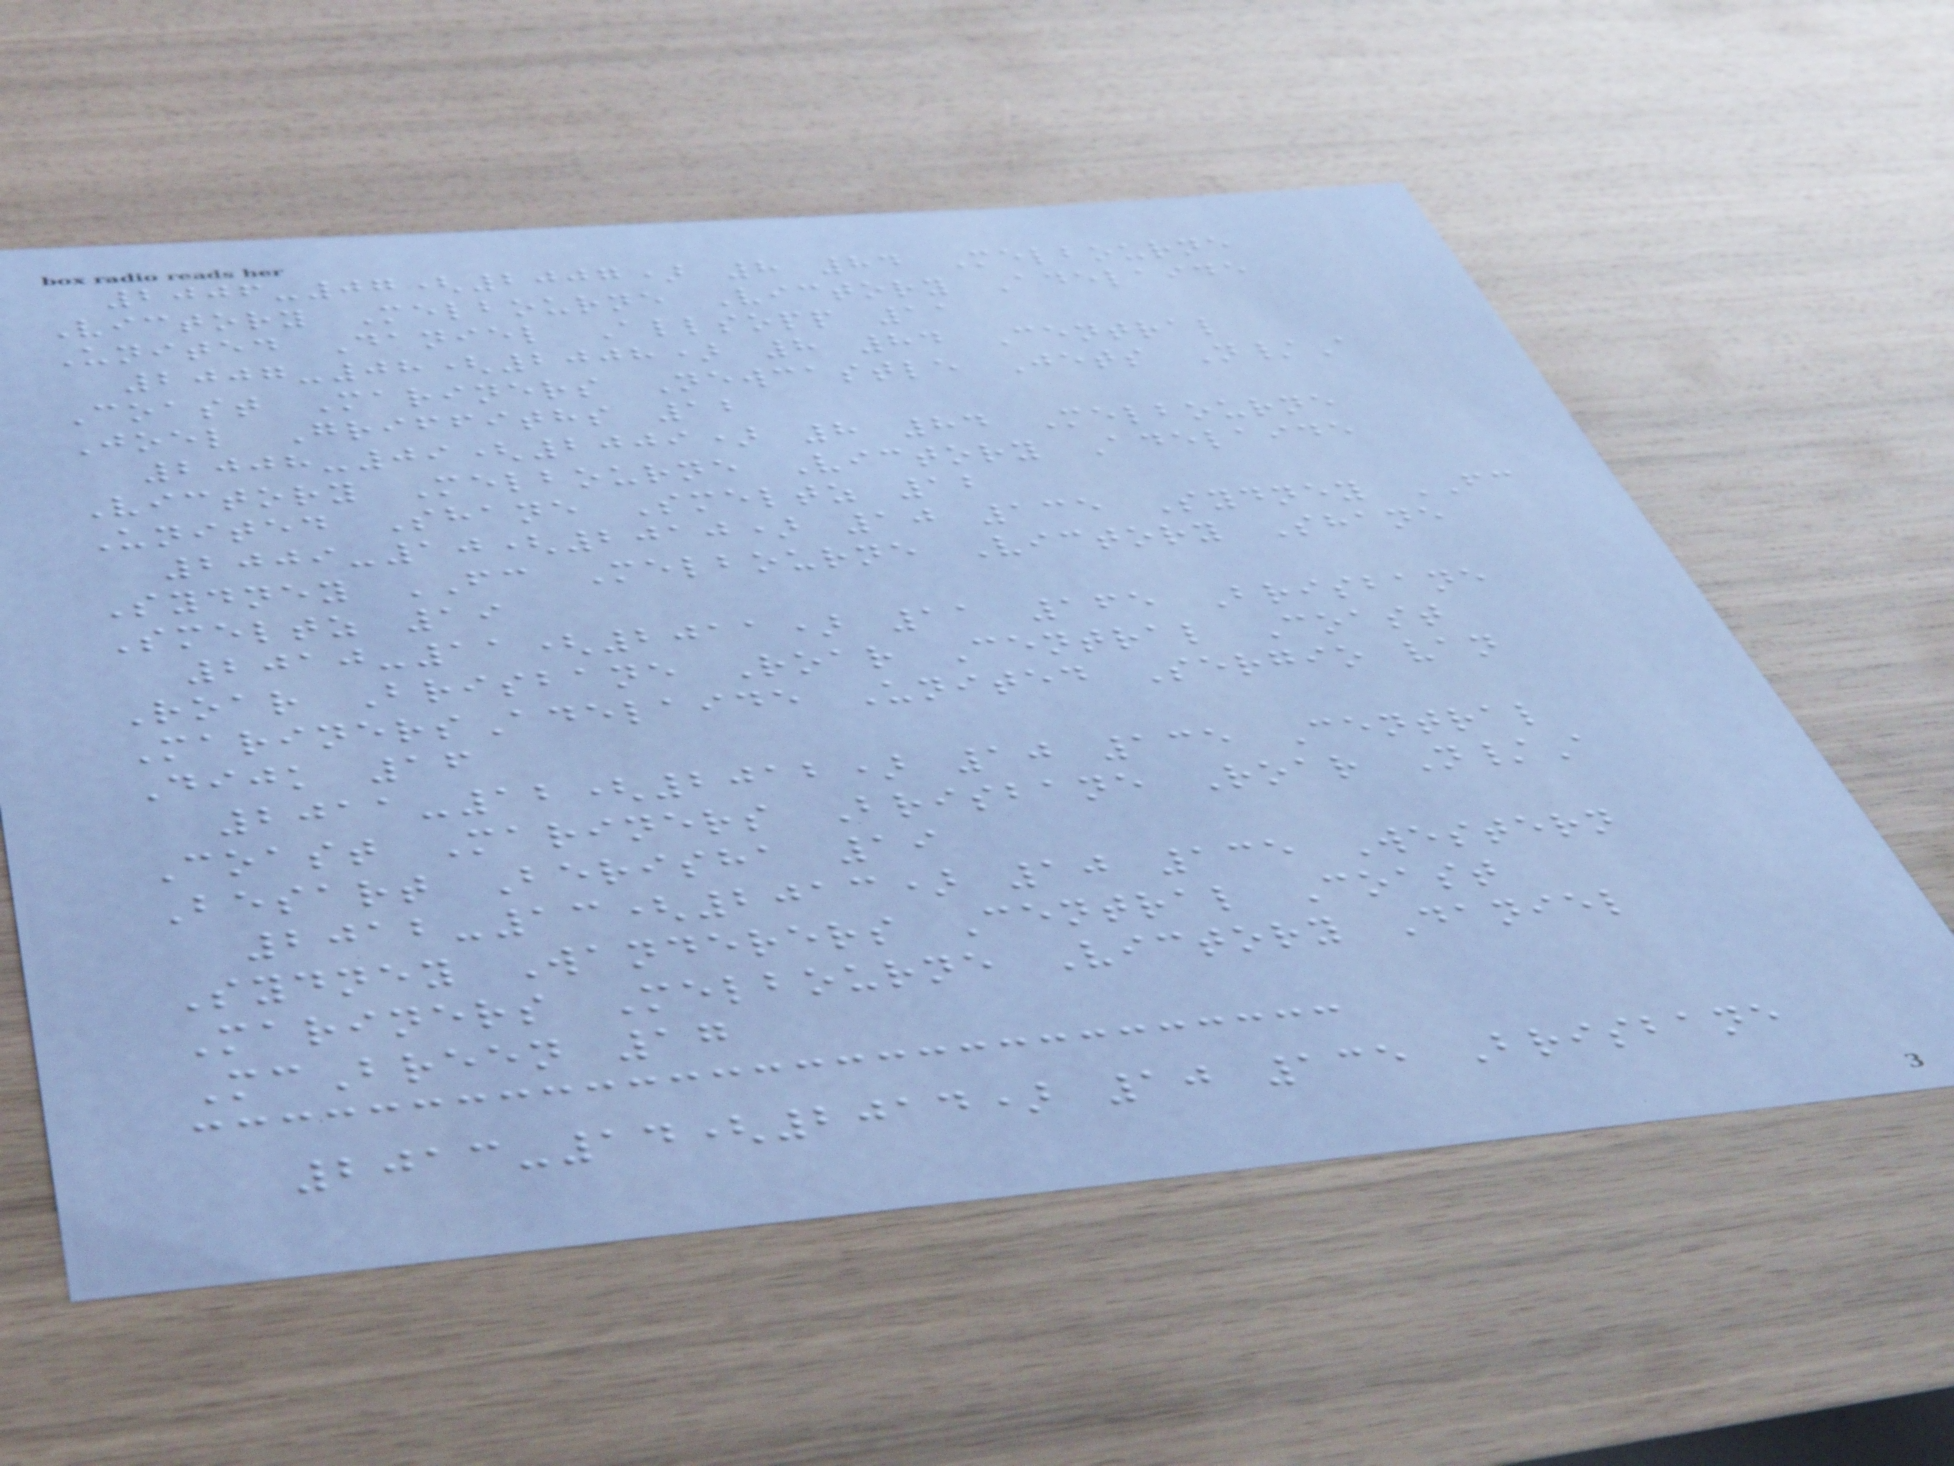2006-07(2007) 8 84 Melbourne
Victory Melbourne Victory Adelaide
United Daniel Allsopp 11
2007-08(2008) 8 84 Central
Coast Mariners Newcastle Jets N/A
Joel Griffiths 12
2008-09(2009) 8 84 Melbourne
Victory Melbourne Victory Adelaide
United Shane Smeltz 12
2009-10(2010) 10 135 Sydney FC
Sydney FC Melbourne Victory Shane
Smeltz 19
2010-11(2011) 11 165 Brisbane
Roar Brisbane Roar Central Coast
MarinersAdelaide United Sergio van
Dijk 16
2011-12(2012) 10 135 Central
Coast Mariners Brisbane Roar N/A
Besart Berisha 19
2012-13(2013) 10 135 Western
Sydney Wanderers Central Coast
Mariners Melbourne Victory Daniel
McBreen 17
2013-14(2014) 10 135 Brisbane
